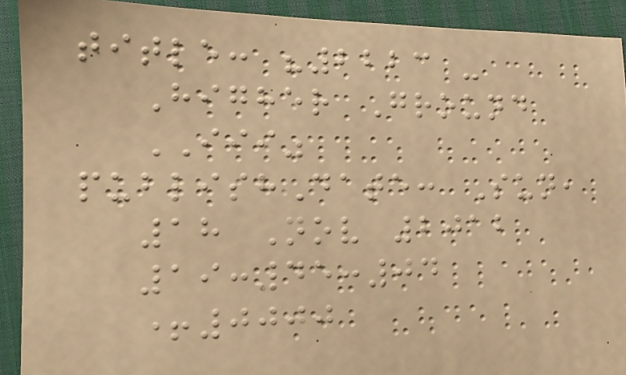title: "2223 -
Higher Ground
III"
publishDate: Sun,
18 Nov 2012
19:45:04
+0000
